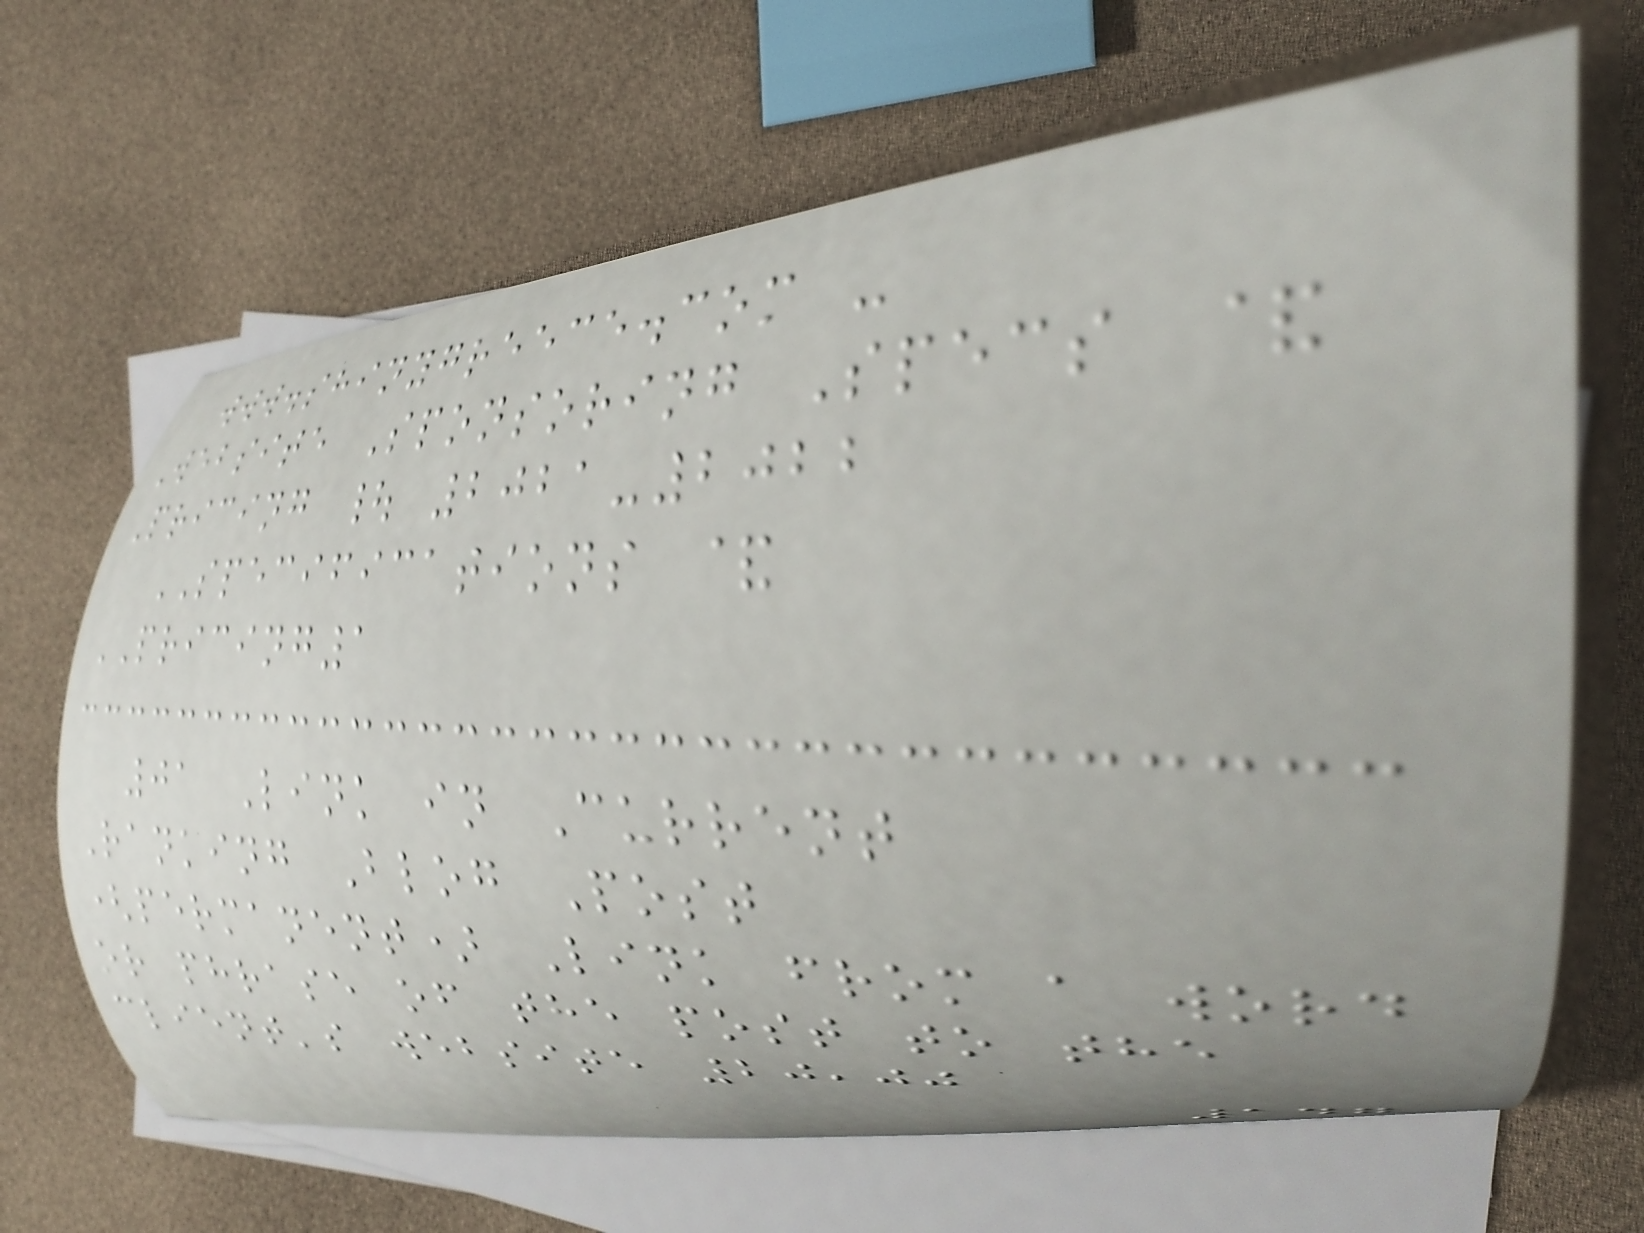www.shinygreece.com -
Website Sponsoring Specs &
Pricing | 2021-2022
SPECIFICATIONS &
PRICING1
01 Link in Current
Ranking Blog Post
(permanent) Link from a word
or phrase of the post to the
client's website 20,00
147
